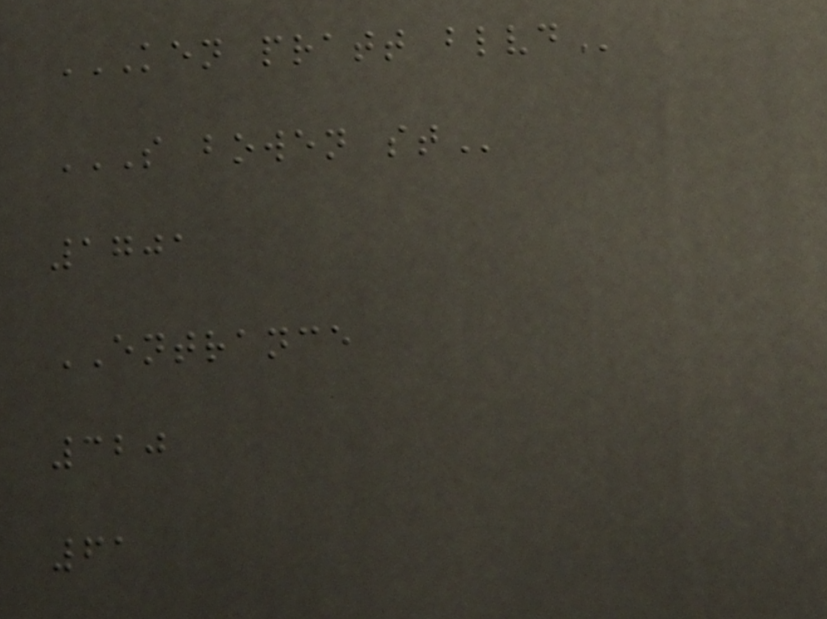KEN PRATT BLVD
S BOWEN ST
1701
ENTRANCE
320
61
